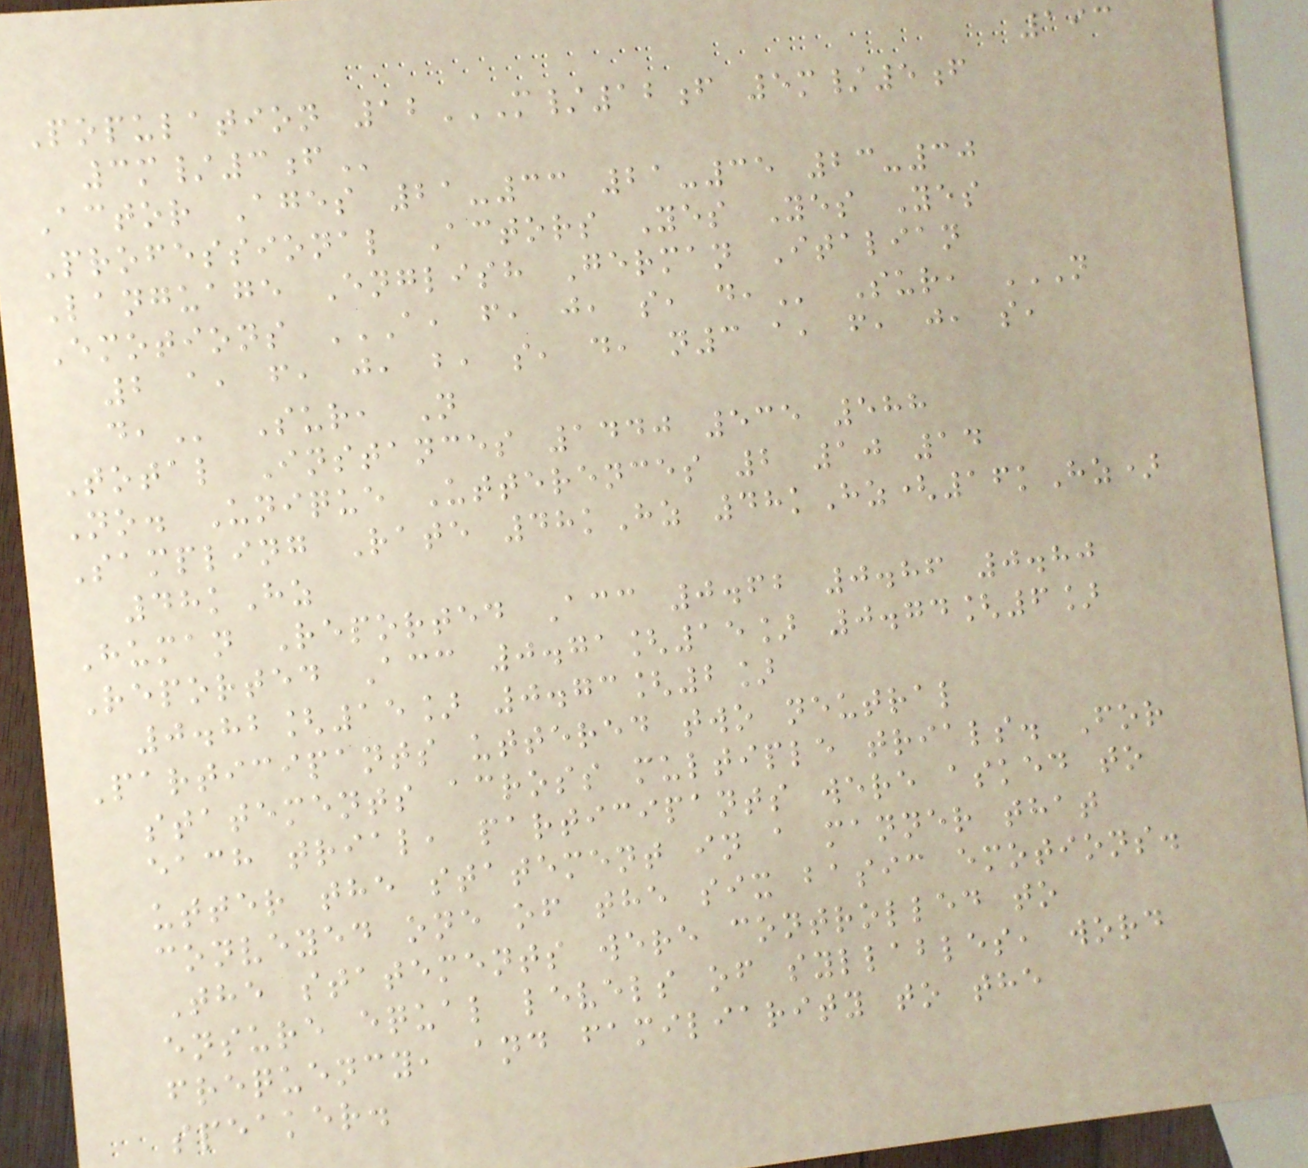193
Population 12M/12F 5M/5F
3M/3F
Actor Ages 21-33 21-35 23-30
Professional Actors Yes Yes Yes
Language English German Italian
Emotions A, F, J, S, D, Sur, N
2 A, F, J, B, S, D, N3 A, F, J, S,
D, Sur, N
Total Instances 1440 535 588
No. Unique Utterences 2 10 14
Sampling Rate 48kHz 48kHz(16kHz)
48kHz
Human Reported Acc 0.62 0.86 0.80
Reported Acc 0.71[15] 0.74[6]
0.82[15] 0.73[2]
Participants uttered two neutral
statements across multiple trials. For
each trial, participants were asked to
utter the statement in a manner that
conveyed one of the six basic emotions.
The statements were controlled to
ensure equal levels of syllables, word
frequency, and familiarity to the
speaker.
